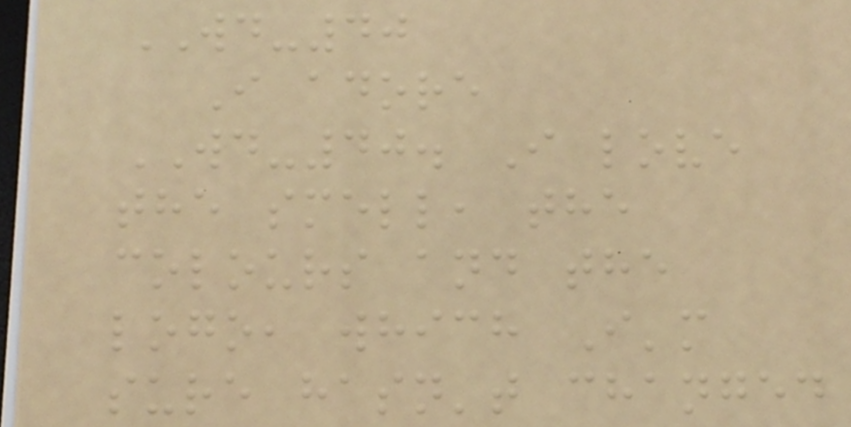WD-40
I adore
WD-40. I love
the smell, the
colours and the
logo, which I'm
sure hasn't changed
